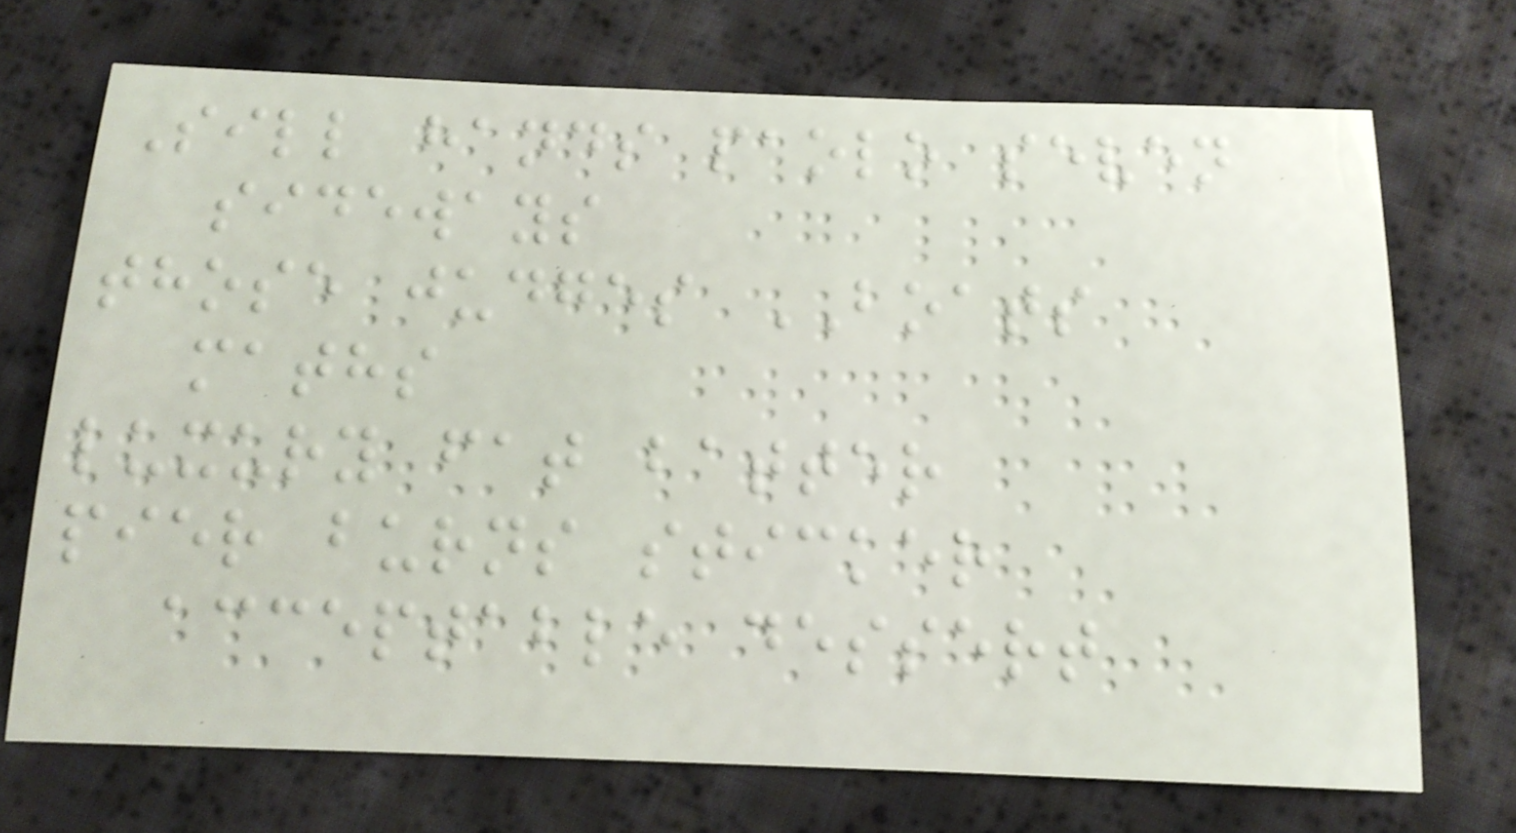Sill hands paolo seven
sideways
those judges BOATS
maths
luxury fat batter
pier burns sticker
acceptable dessert
